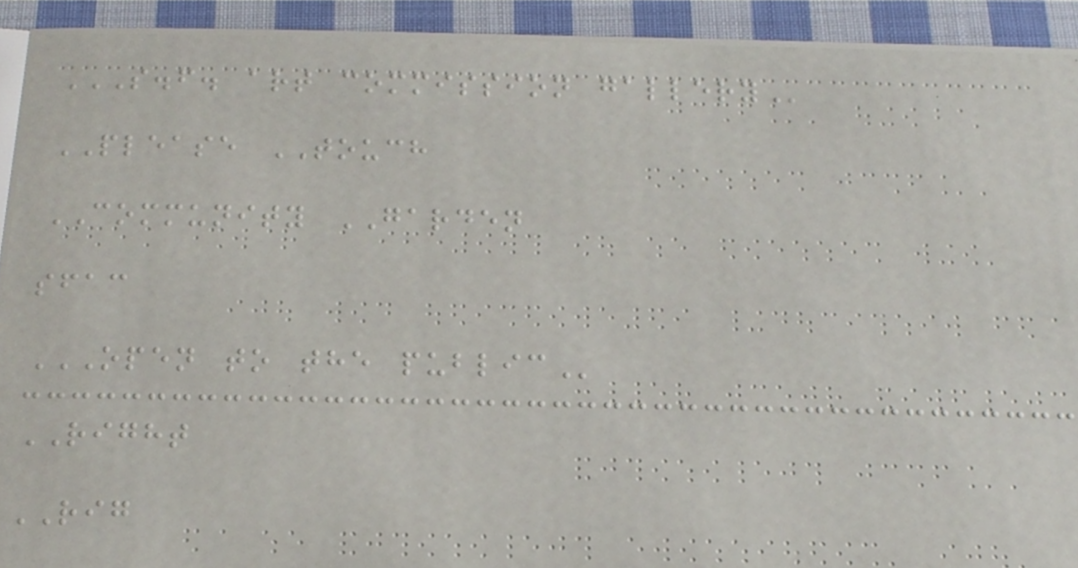S.F. ART COMMISSION GALLERY
PLEASE TOUCH
COMMUNITY GARDEN
sfac
OPEN TO THE PUBLIC
RIGHT
RIG
